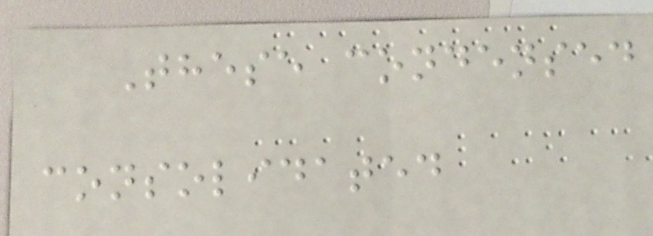These condensed
consolidated
